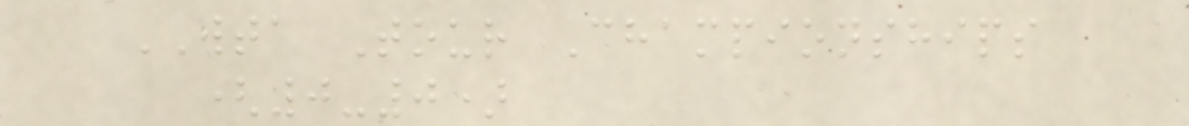WTA Tour Championships
(0-0)
